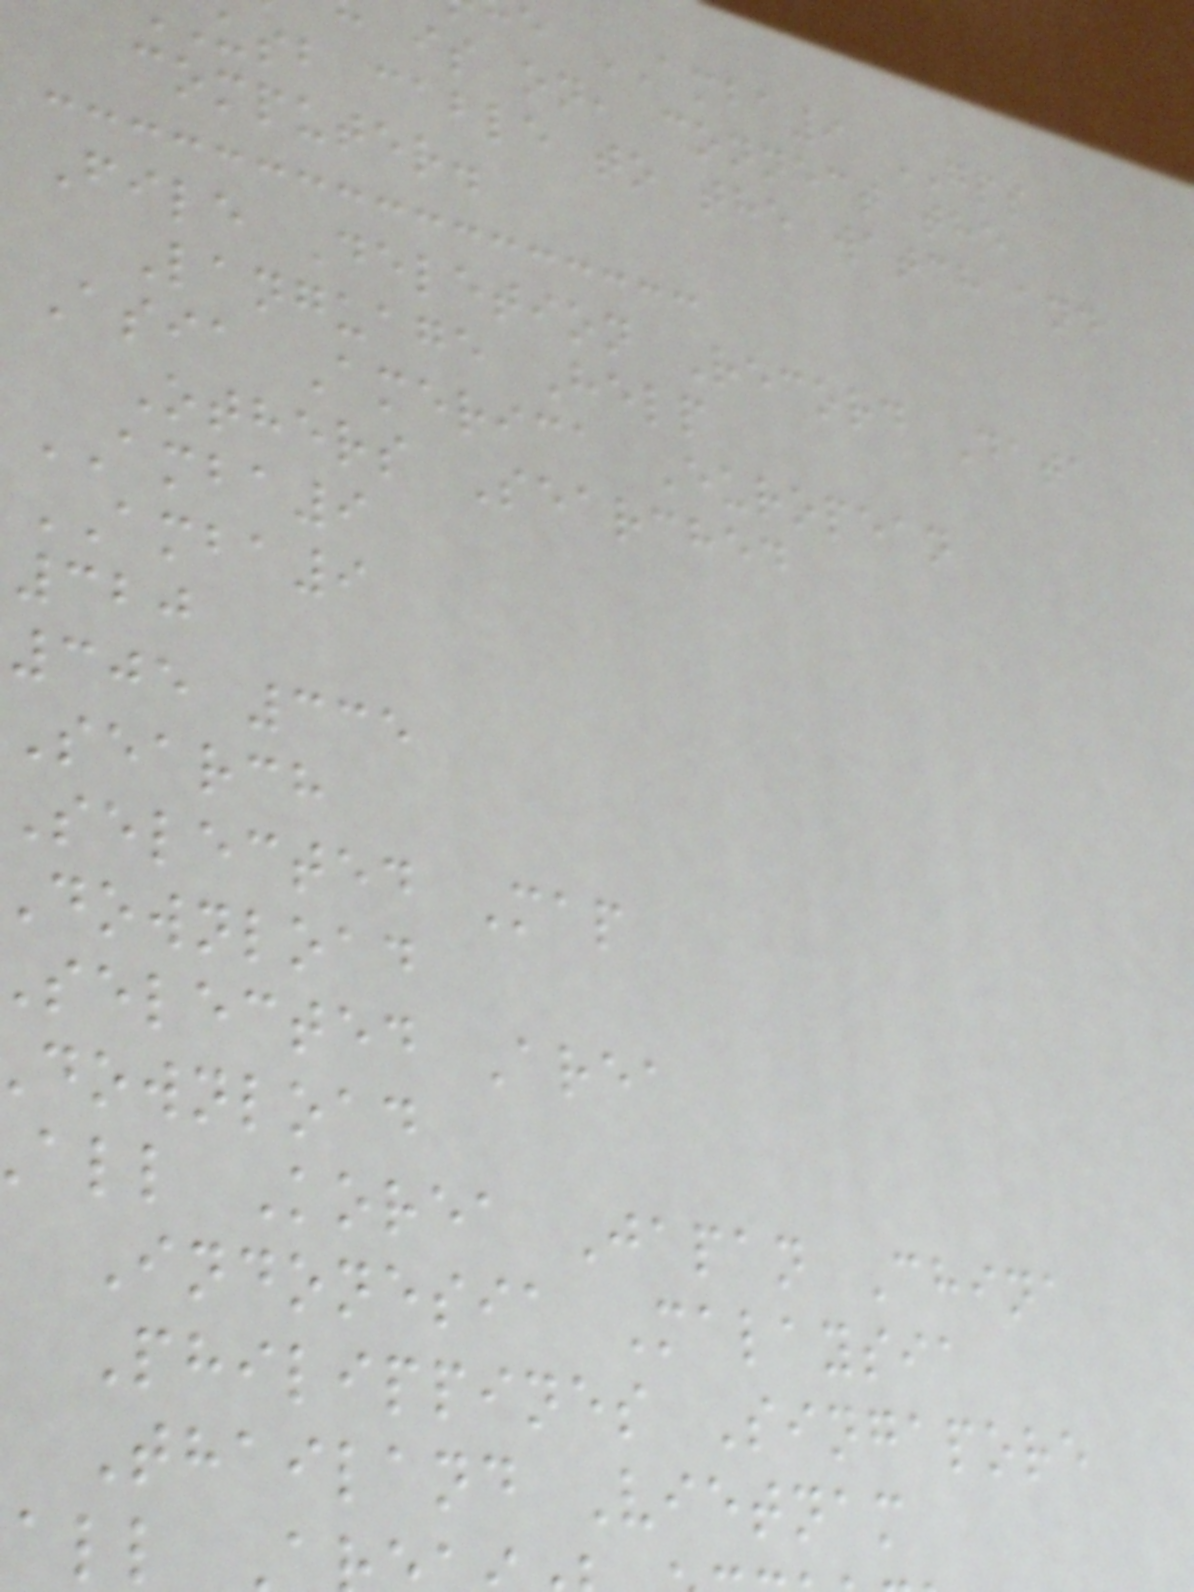e AMBA9 GPS
is on, connect the
usb cable to the watch and
computer.
File Deletion Record Data
Language Help
Asia America European
Others Searched
AMBA9
AMBA9
320
305 335
Search
Selected Map
download
selected Area
download
all Korea Japan China
Indonesia Malaysia
Philippines Singapore
Thailand Vietnam
